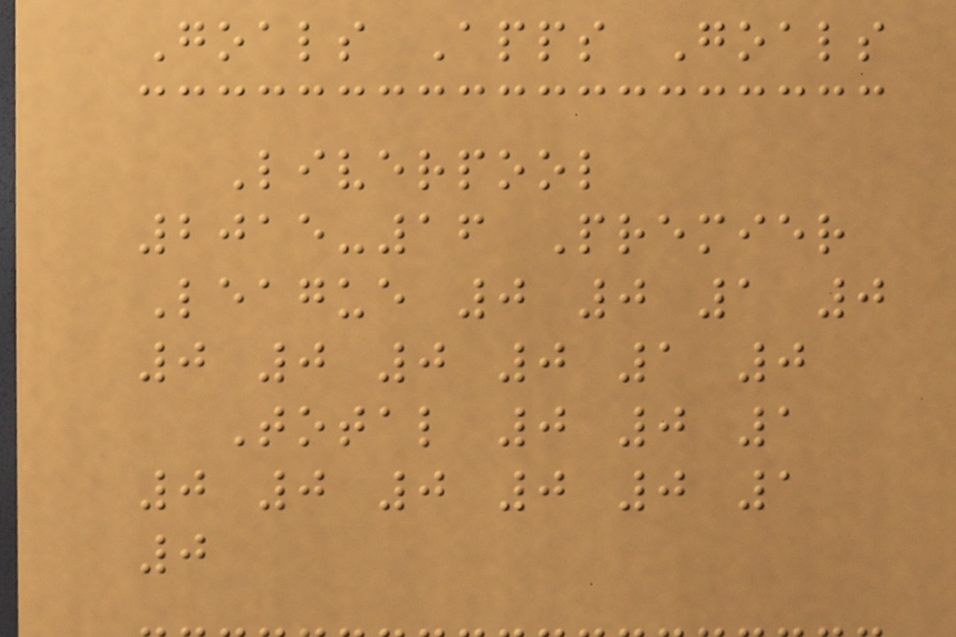Goals Apps Goals
Liverpool
2015-16 Premier
League 0 0 1 0
0 0 0 0 1 0
Total 0 0 1
0 0 0 0 0 1
0
